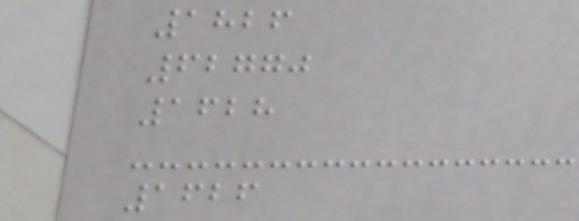1826
62770
1628
1626
